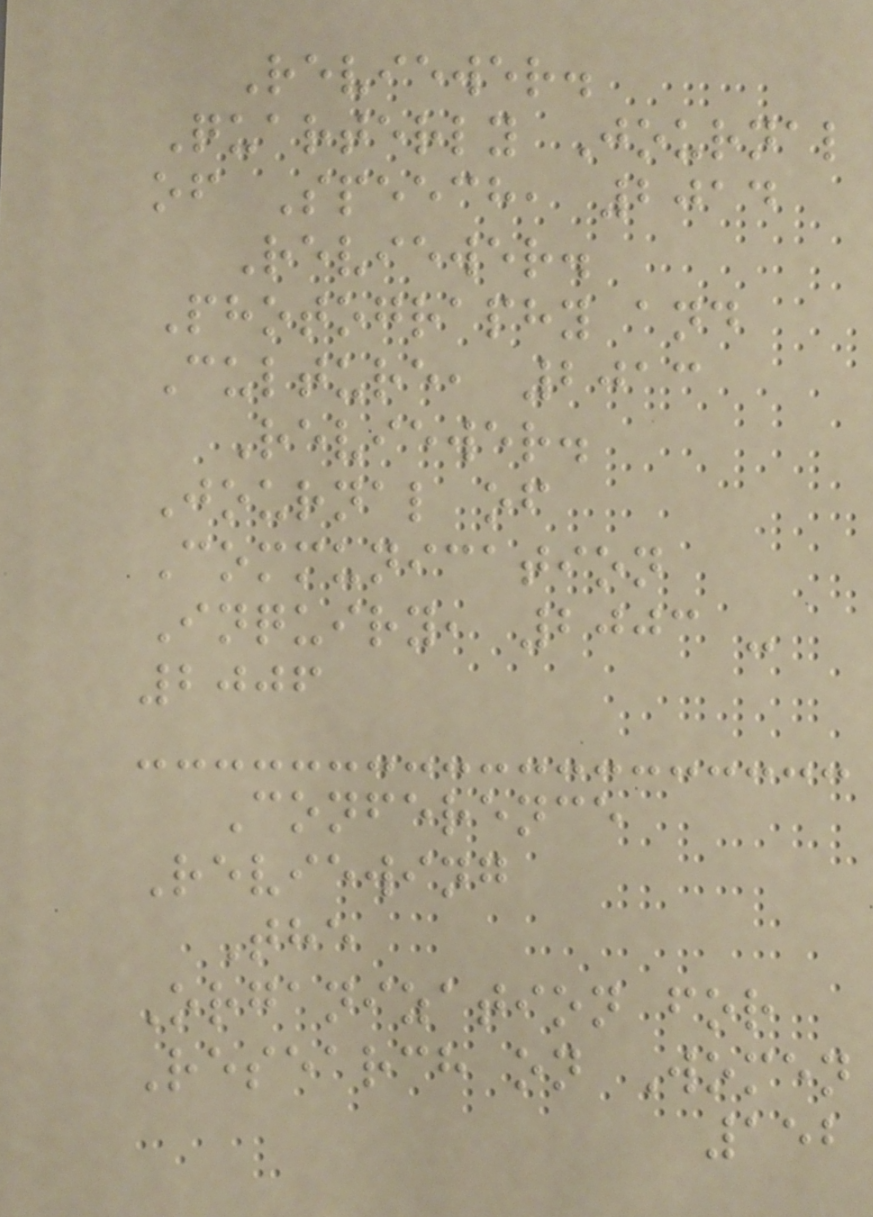Reviewer.
Quarterly Journal
of Speech, 2014
Reviewer.
Photography and
Culture, 2013
Reviewer.
Journal of
Communication
Inquiry, 2003 -
2006
Conference
Reviewing
The
Organization for
Research on Women
152
